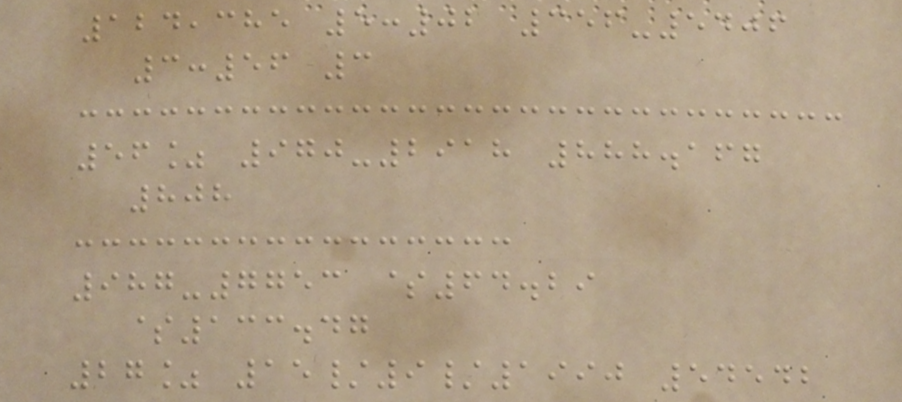124,385 5:02 356-5406
3:56 3
56% 970-2918 888.167
808
987-7753 $64.29
$133.47
27% 15/9/1990 54542
